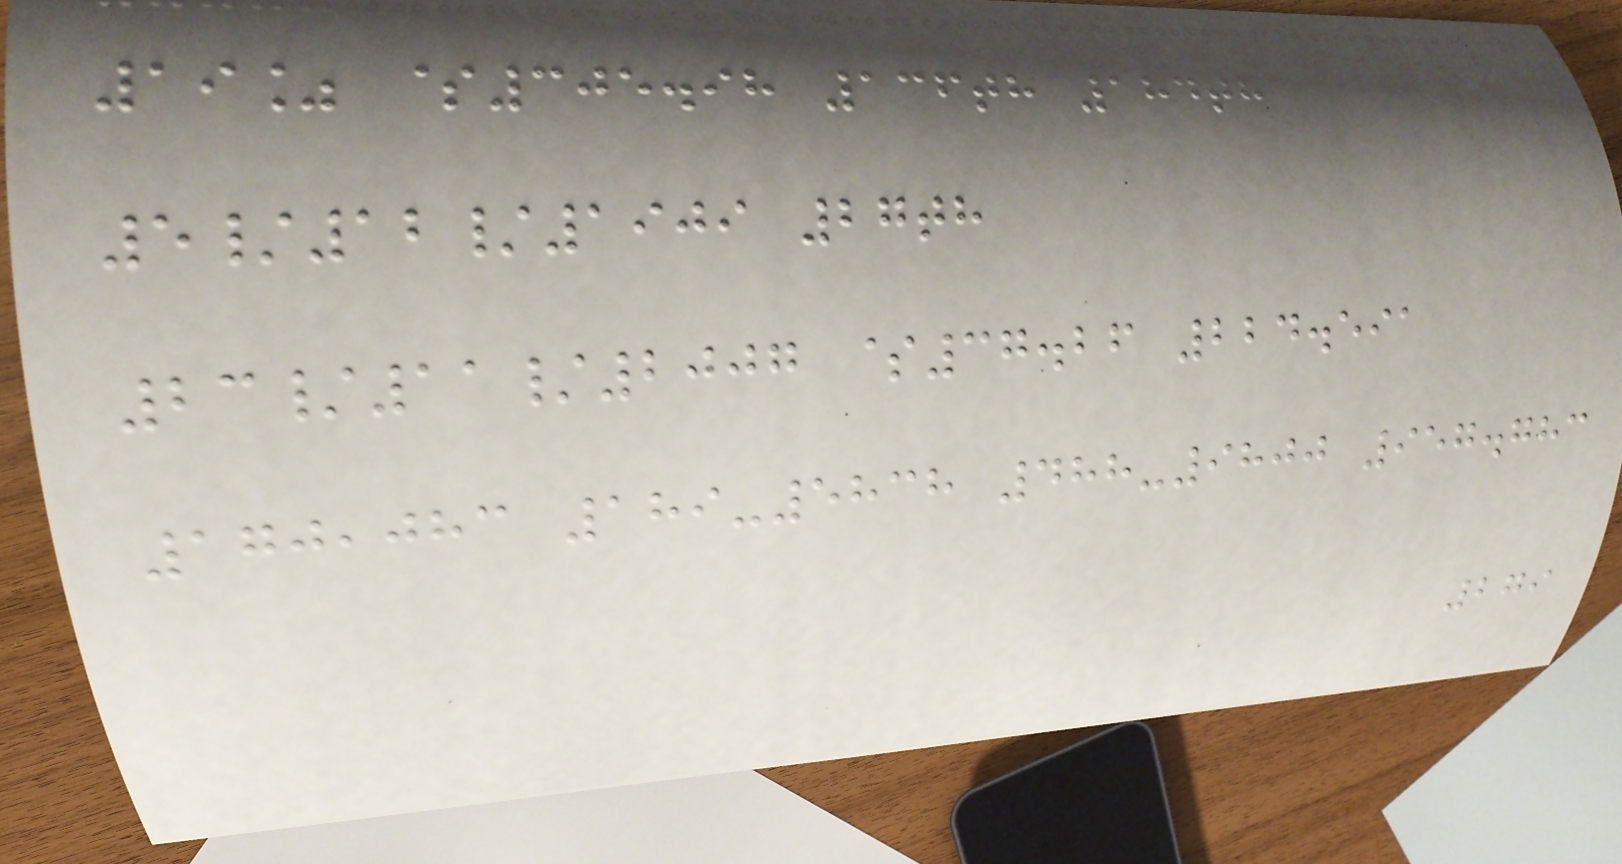19% $305.98 136th 184th
5/12/1909 27th
23/11/2007 $37.26 224.591
170,083 189-5838 488-9800 957.783
279
